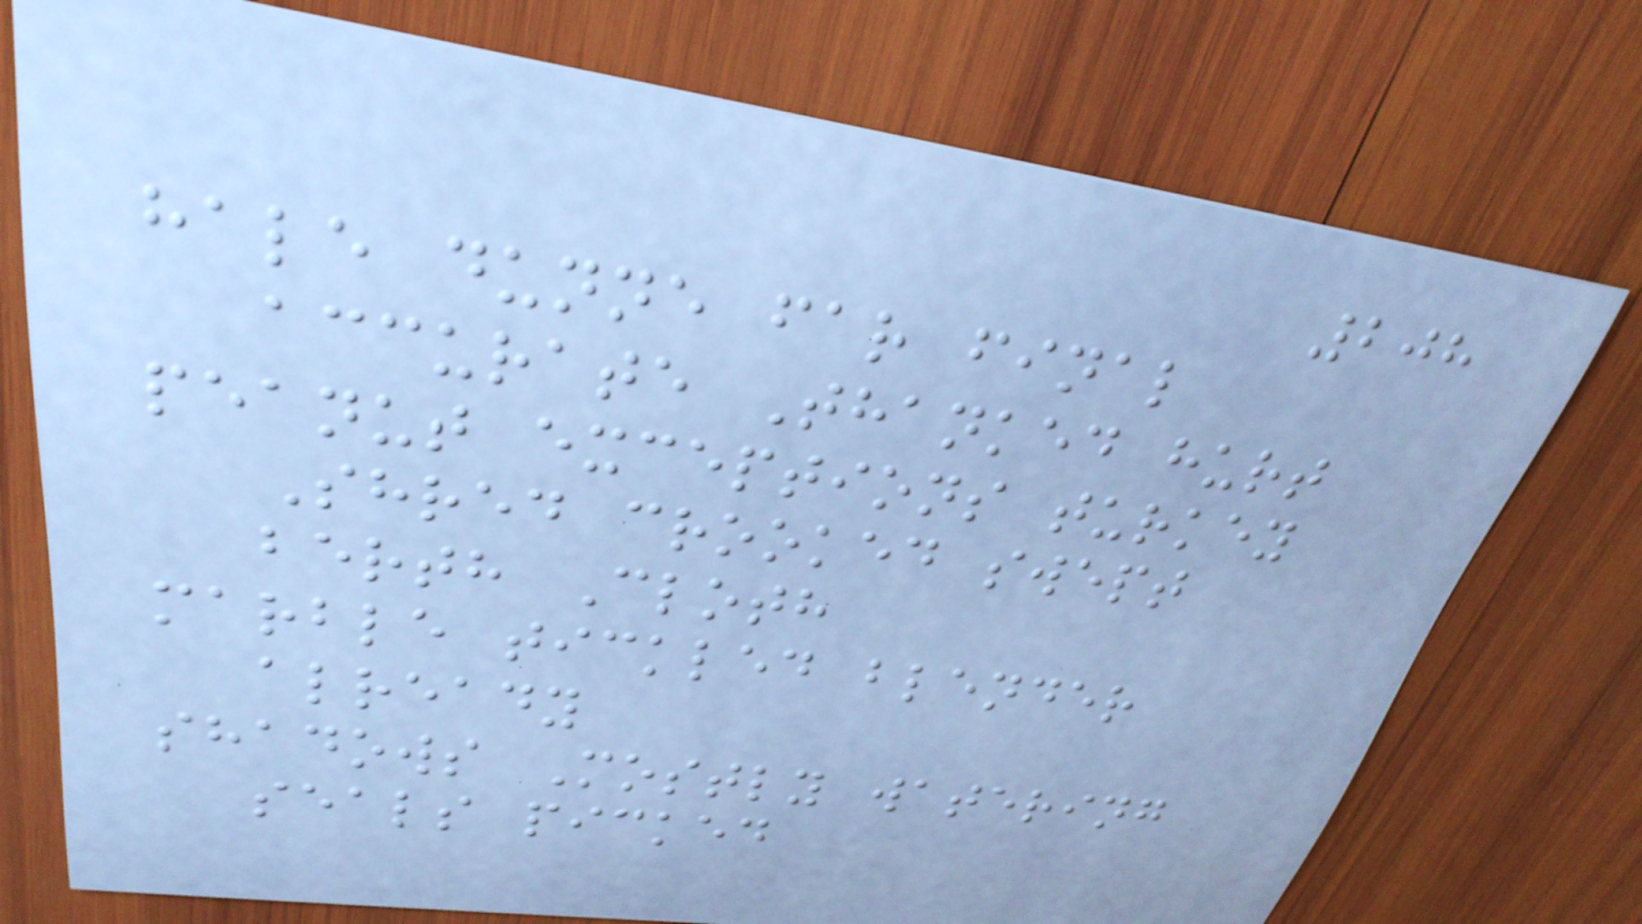208
hale dunne far final
accurate Thanked hurt
peanut exceptions turkey
Shred crooked swept
berth Cloth
marble tickled blender
already
shadows Mostly watering
seals picked
